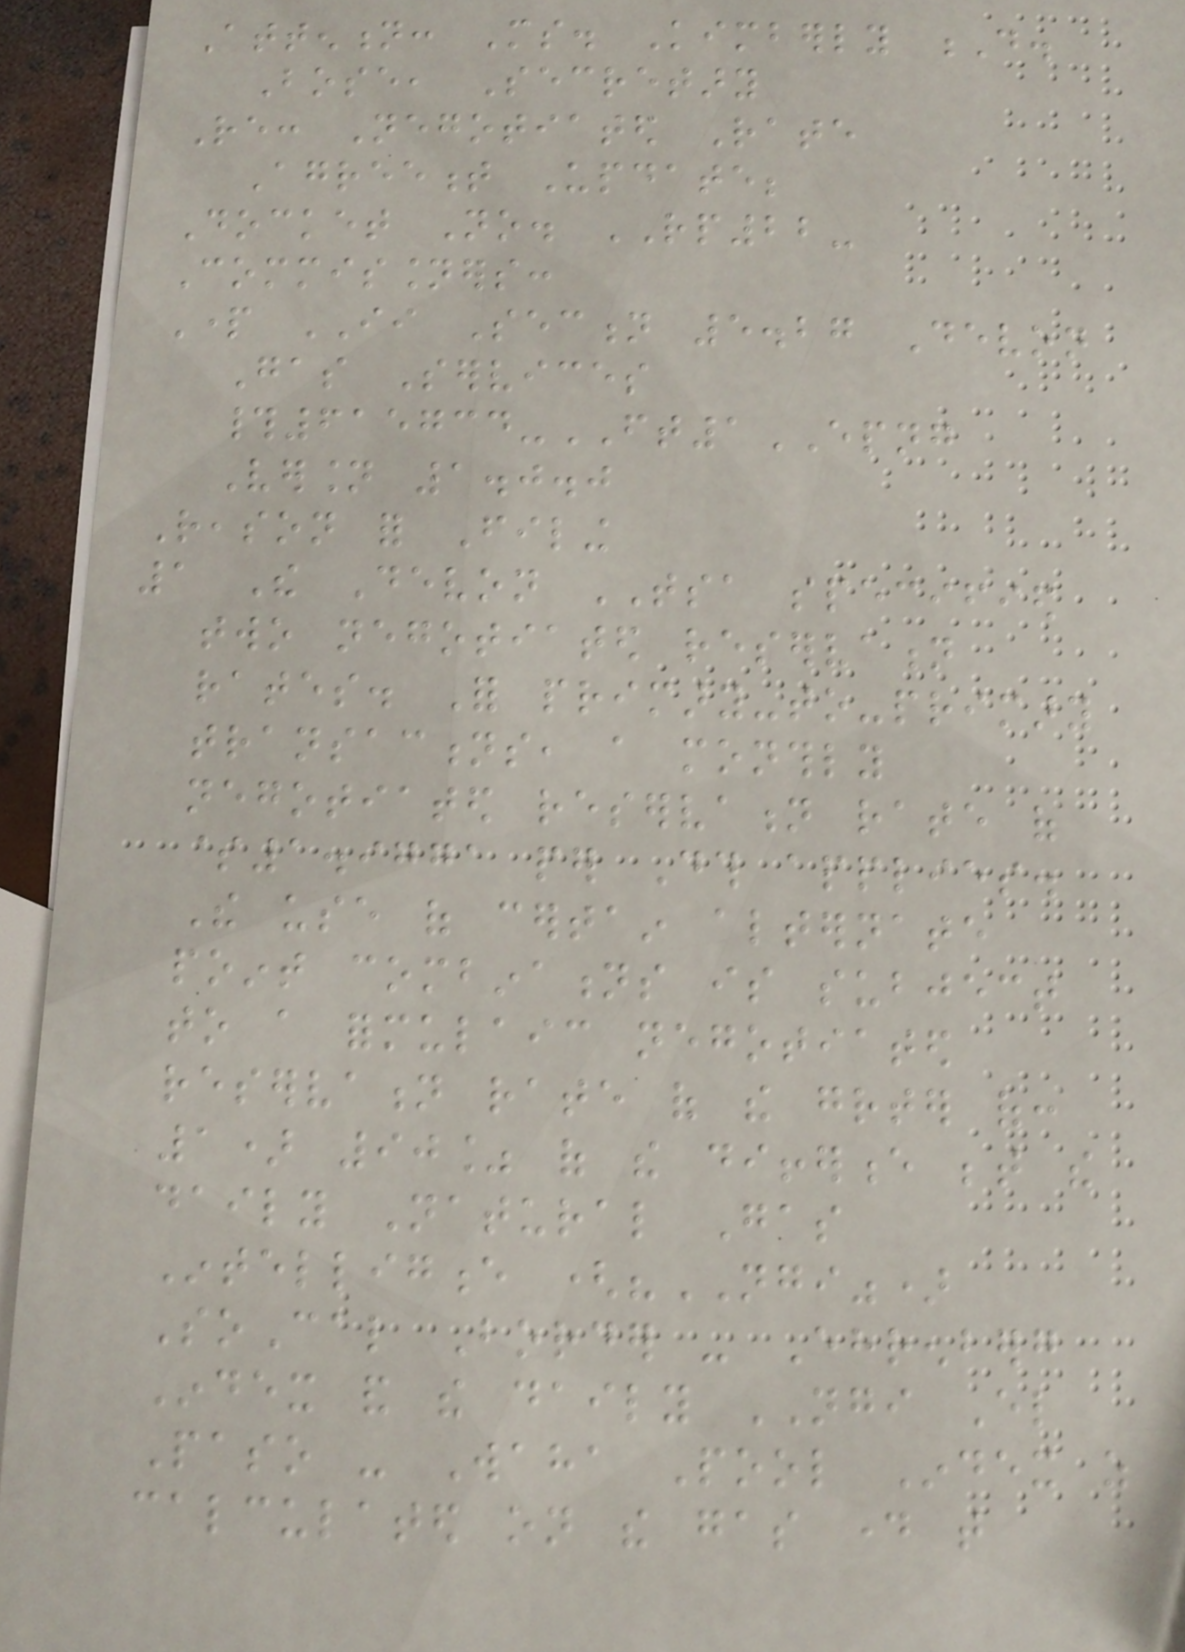Attention: Ms. Kimberly D.
Bose, Secretary
Re: Negotiated Rate
Agreement Update;
Docket No. RP22-
Commissioners:
Part II Section 5.27 Devon
Gas Services
#615734-FT1EPNG
Version 1.0.0
Reason for Filing
1 The Devon TSA specified
two negotiated reservation
rates. For primary-to-primary
transactions, a monthly
negotiated reservation rate of
$1.9771 per Dth applies.
The use of certain alternate
point combinations is subject
to a formulaic negotiated
reservation rate of the greater of:
1) 90% of the difference between the
daily Natural Gas
Intelligence ("NGI")
SoCal Border - Ehrenberg
Index and the daily NGI El
Paso - Waha Pool Index as
calculated on the gas day that
